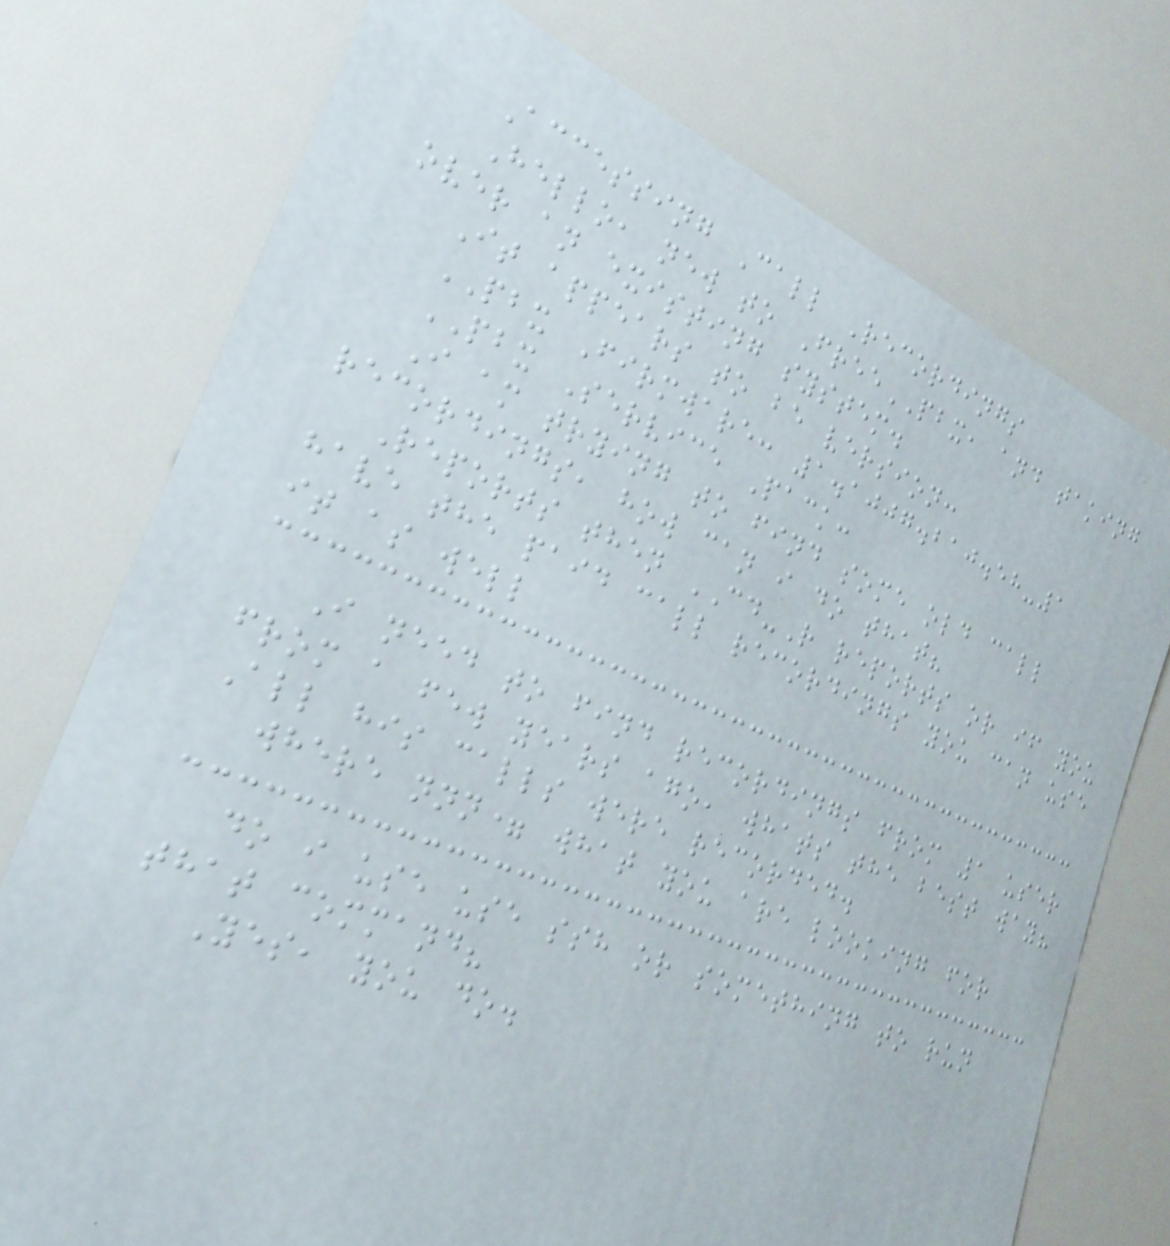Accessing Call Recordings
Hello, new to FreePBX, and taking
over an existing system.
It appears to be version:
PBX Firmware: 1.1007.210.58-1
PBX Service Pack:
I am trying to find some old call
recordings, how can i do that?
Reports then CD-R reports or if you
have the paid call recordings you can use
it as well
I need to find recordings from 1 user
from a few years ago, whats the best way?
All his calls were recorded.
where nnn= what you are looking for
do i use use ssh or something to run
that command?
Yes, you do.
